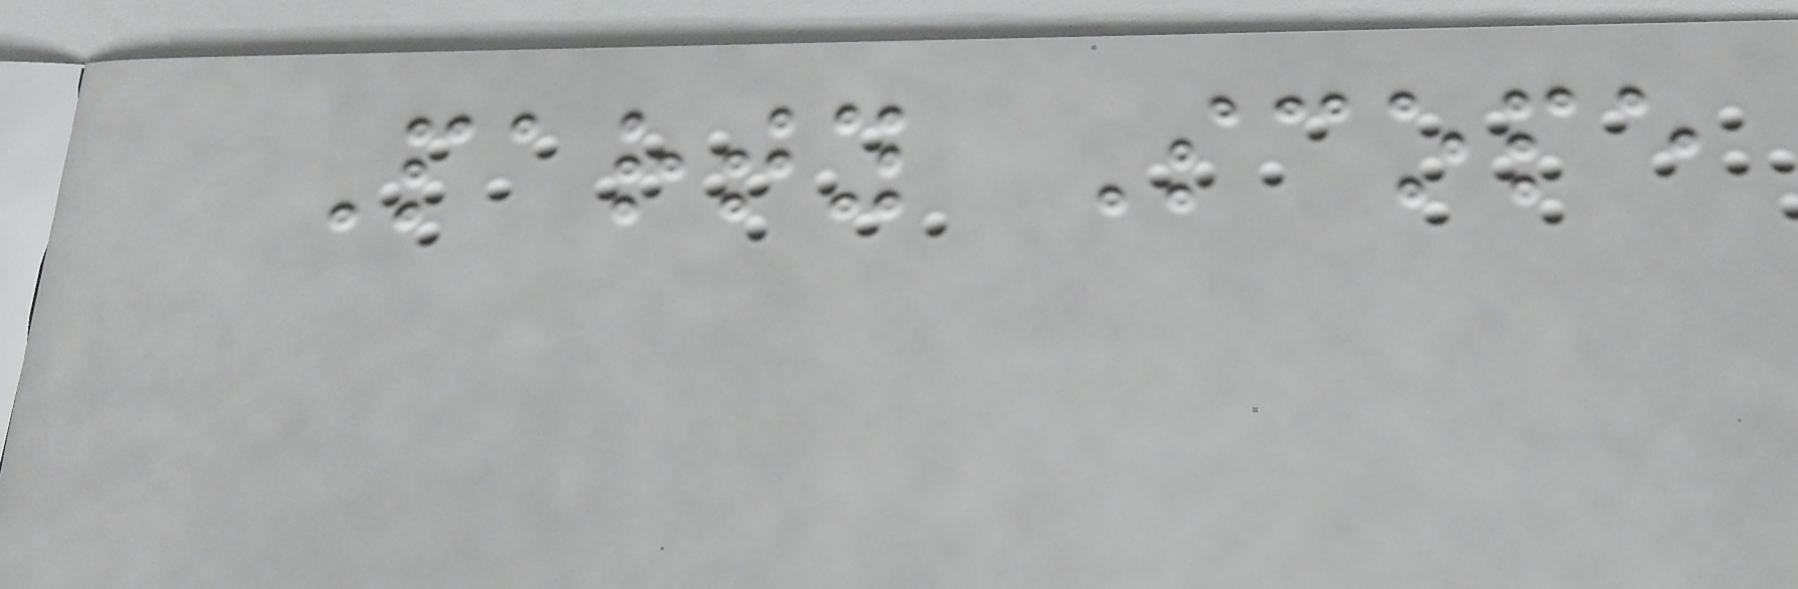Party Scope
